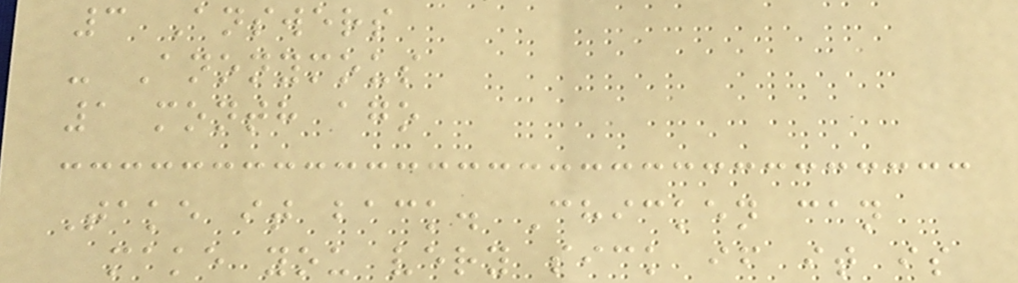3 Answers
- Anonymous
1 month ago
Take it back. Chicken can
make you very sick if it is
